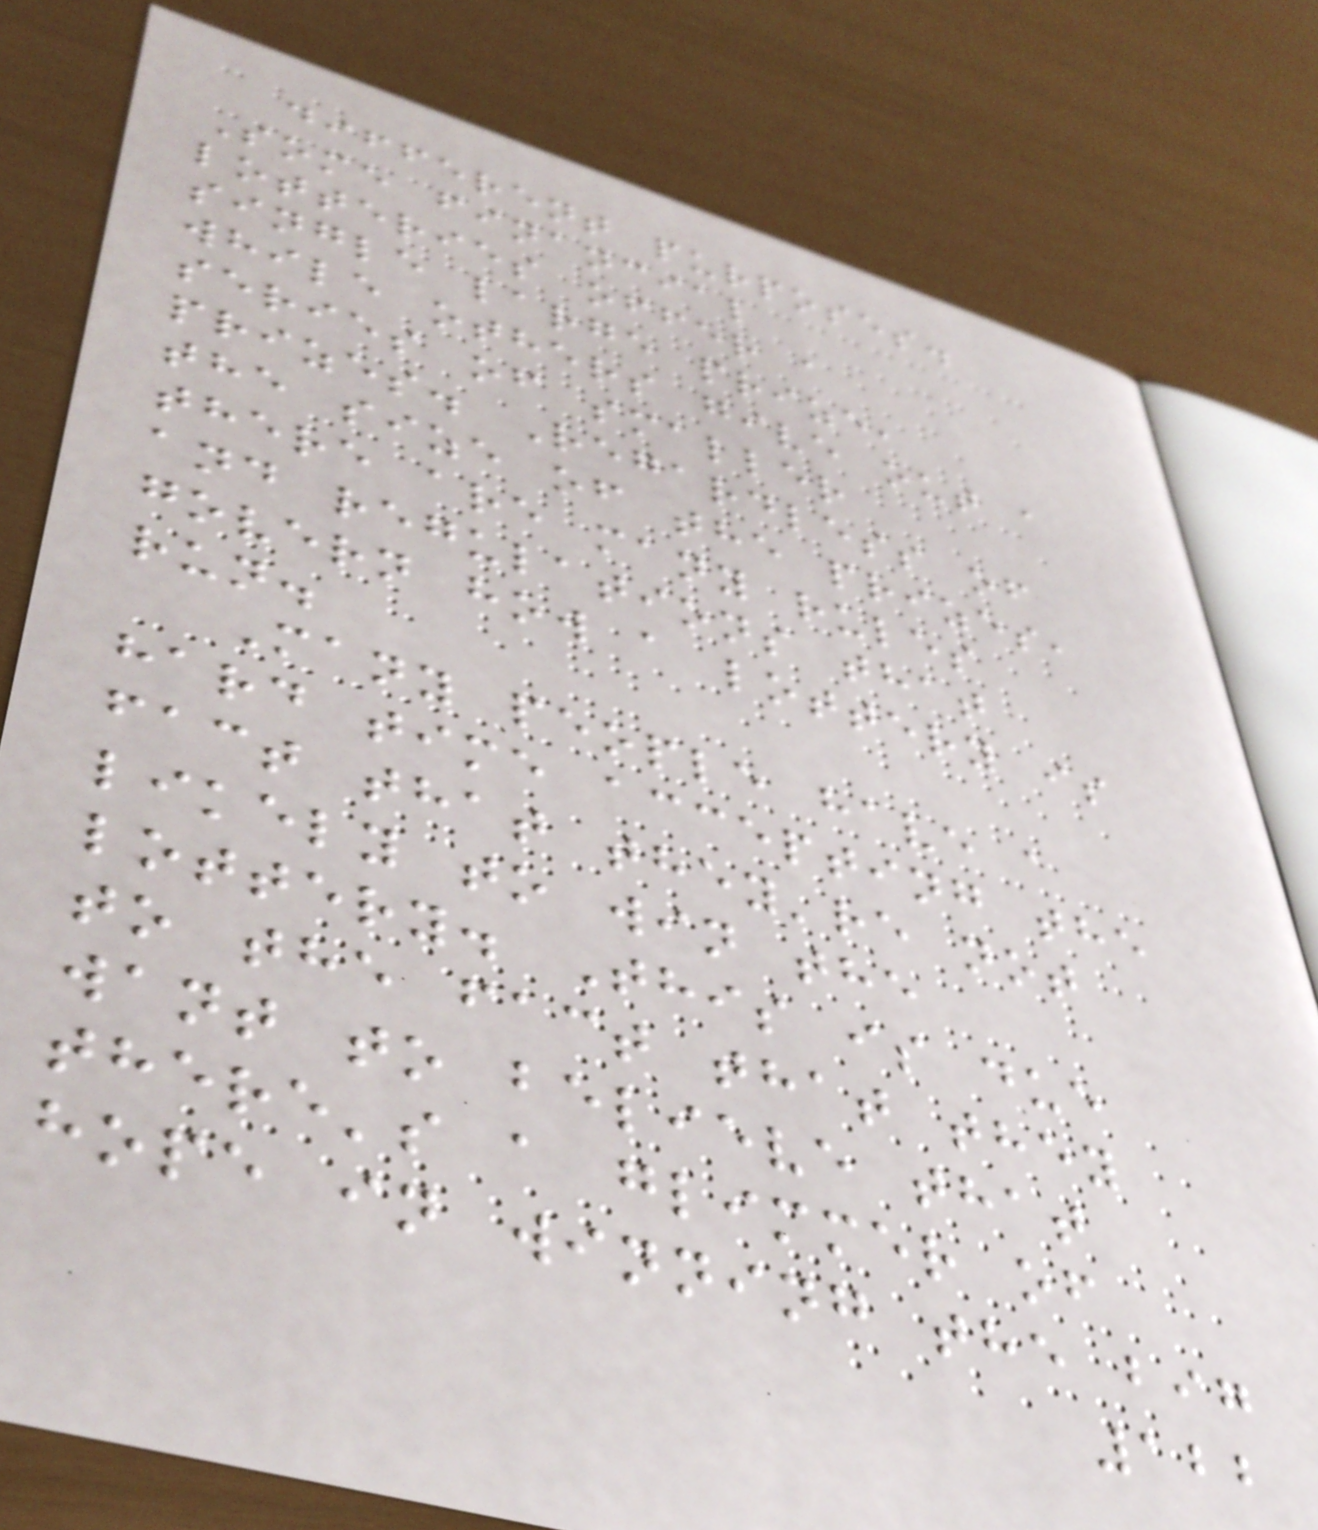different purposes.
Some financial
lotteries offer a
single large prize,
while others give out a
series of smaller
prizes. Regardless of
the size of the prizes,
there are many rules
and regulations that
govern how a lottery is
run.
Many people have a
hard time accepting the
fact that they're not
likely to win the
lottery. This is due
to the fact that they
want to believe that
there's a glimmer of
hope in winning the big
122
